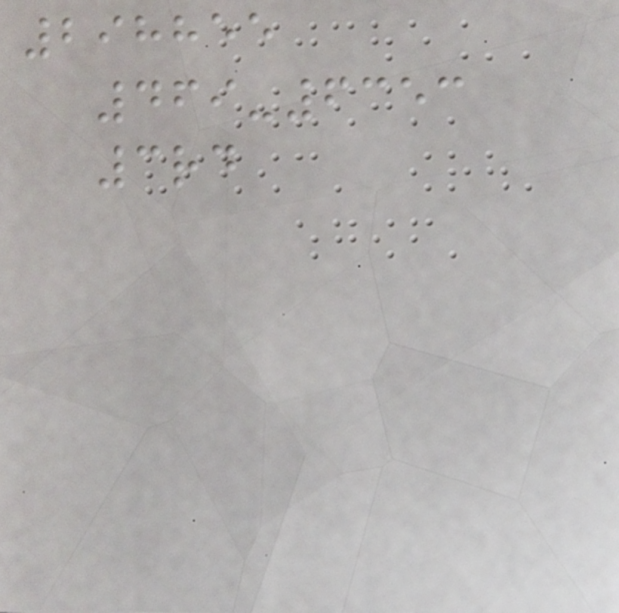298855
469-6353
3rd
